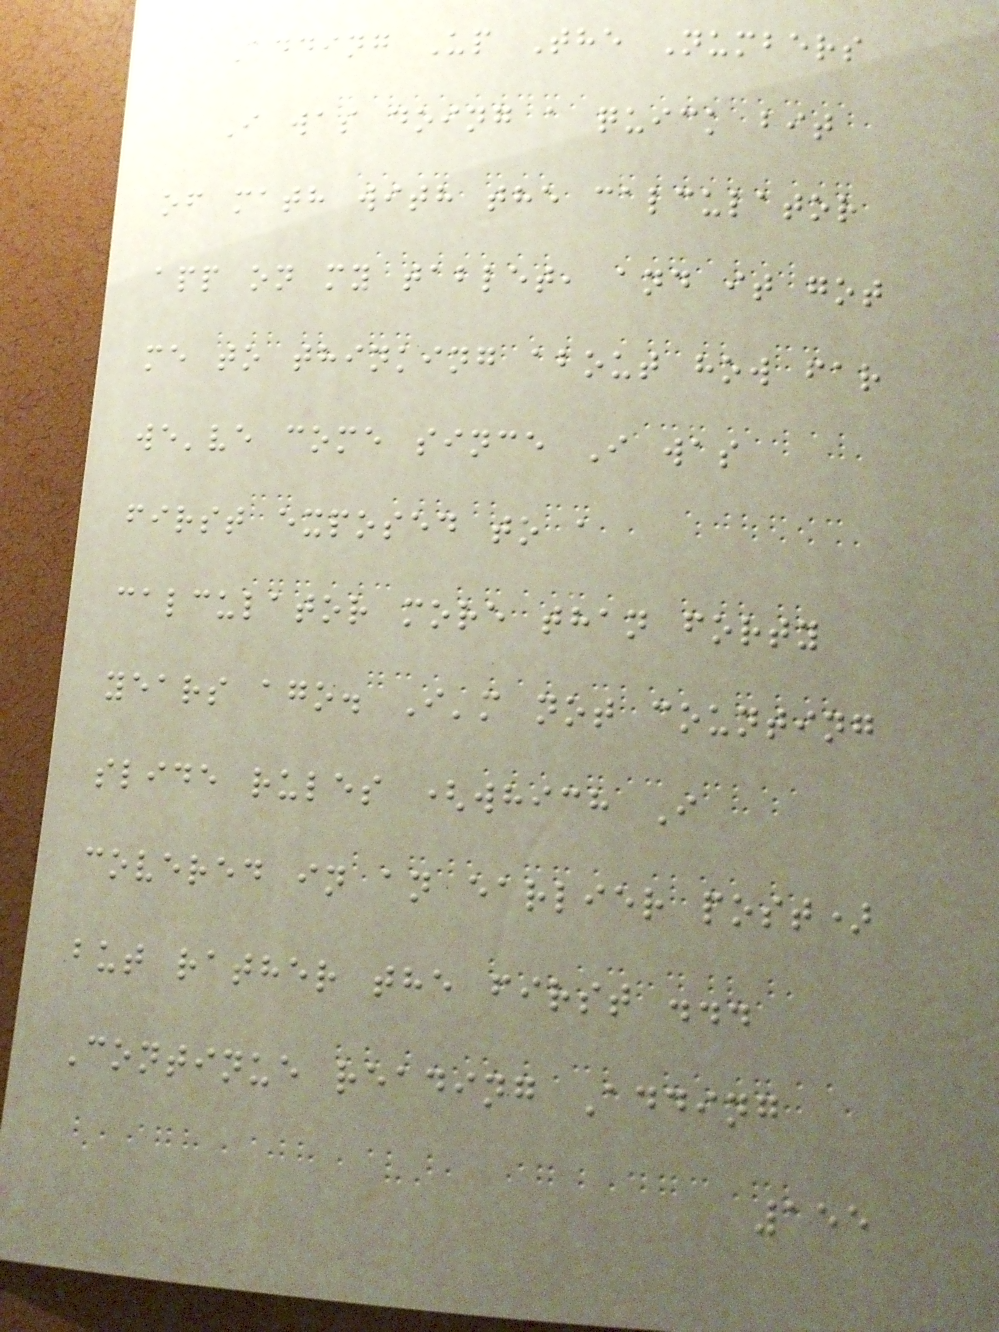Adding Up The Numbers
I was doing a quick bit
of math with the calculator
app on my tablet, and it got
me to thinking about how far
we've come since I was
first exposed to a
calculator more than forty
years ago. I'm not counting
slide rules (which I
covered in an earlier post)
but rather the first ...
Continue reading Adding
155
